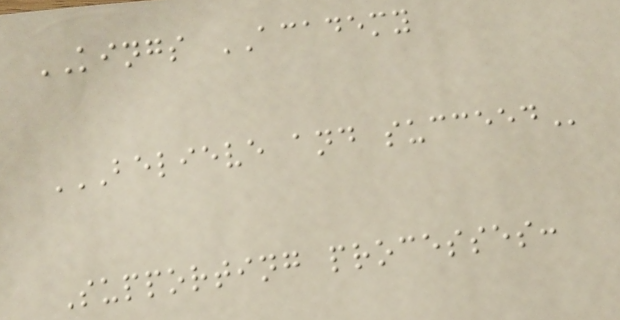KINGS ACADEMY
BELIEVE AND SUCCEED
Supporting processes:
